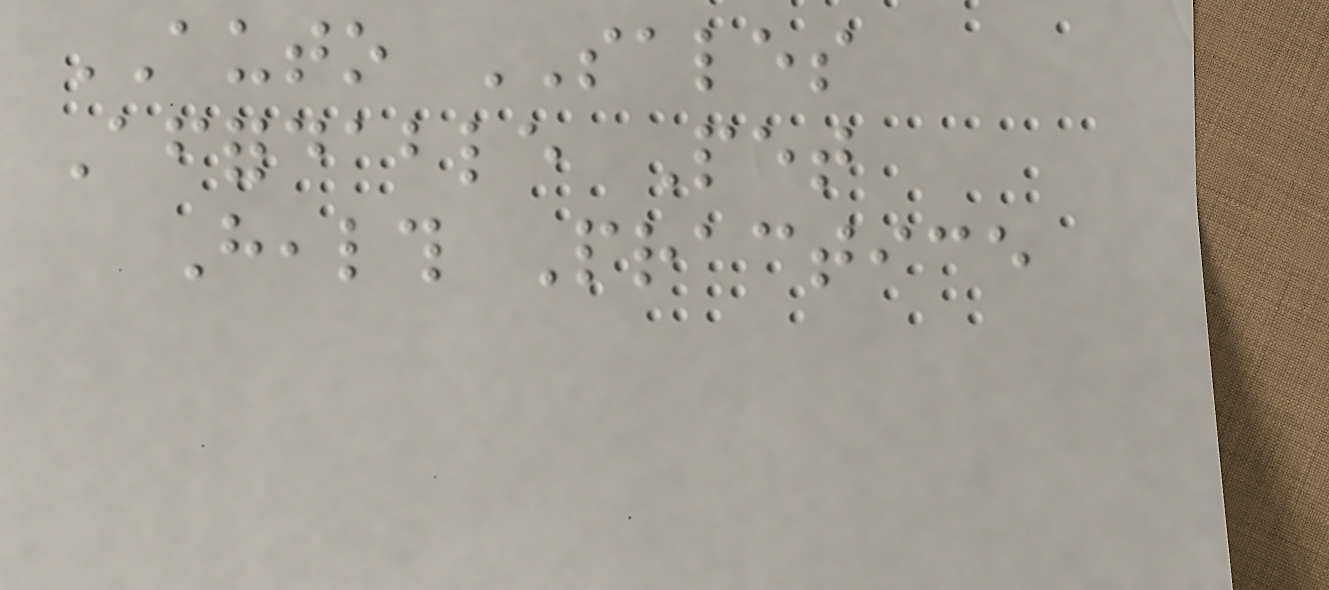AUTO SALES
Affordable Pet
Health Practice
